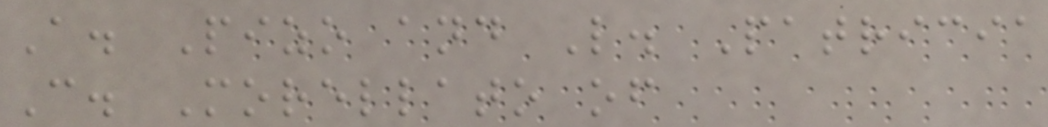A. Pizo and L. Patricia
C. Morellato of
